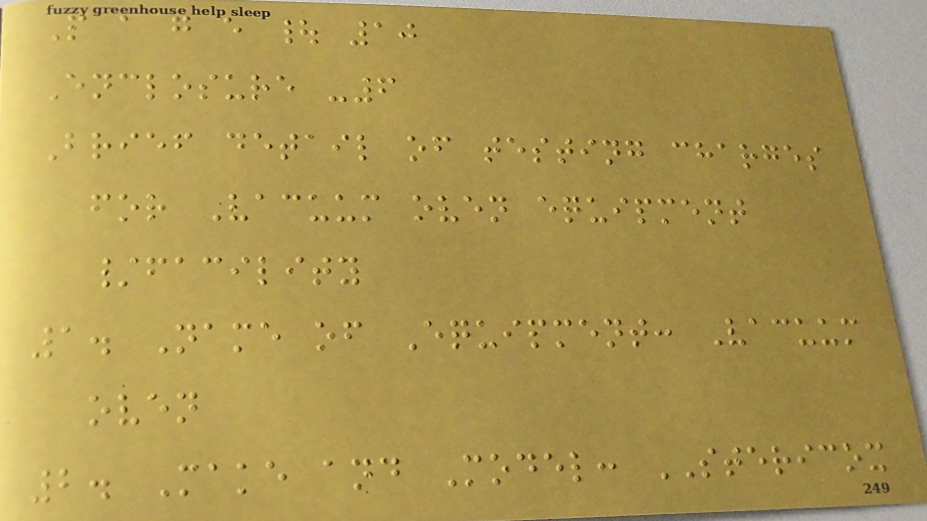P a g e | 10
Enclosure -6
Brief detail of testing charges
for Vacuum oven equipment
/facility
1. Name of Equipment: Vacuum
oven
2. Make and Model: STERICOX
